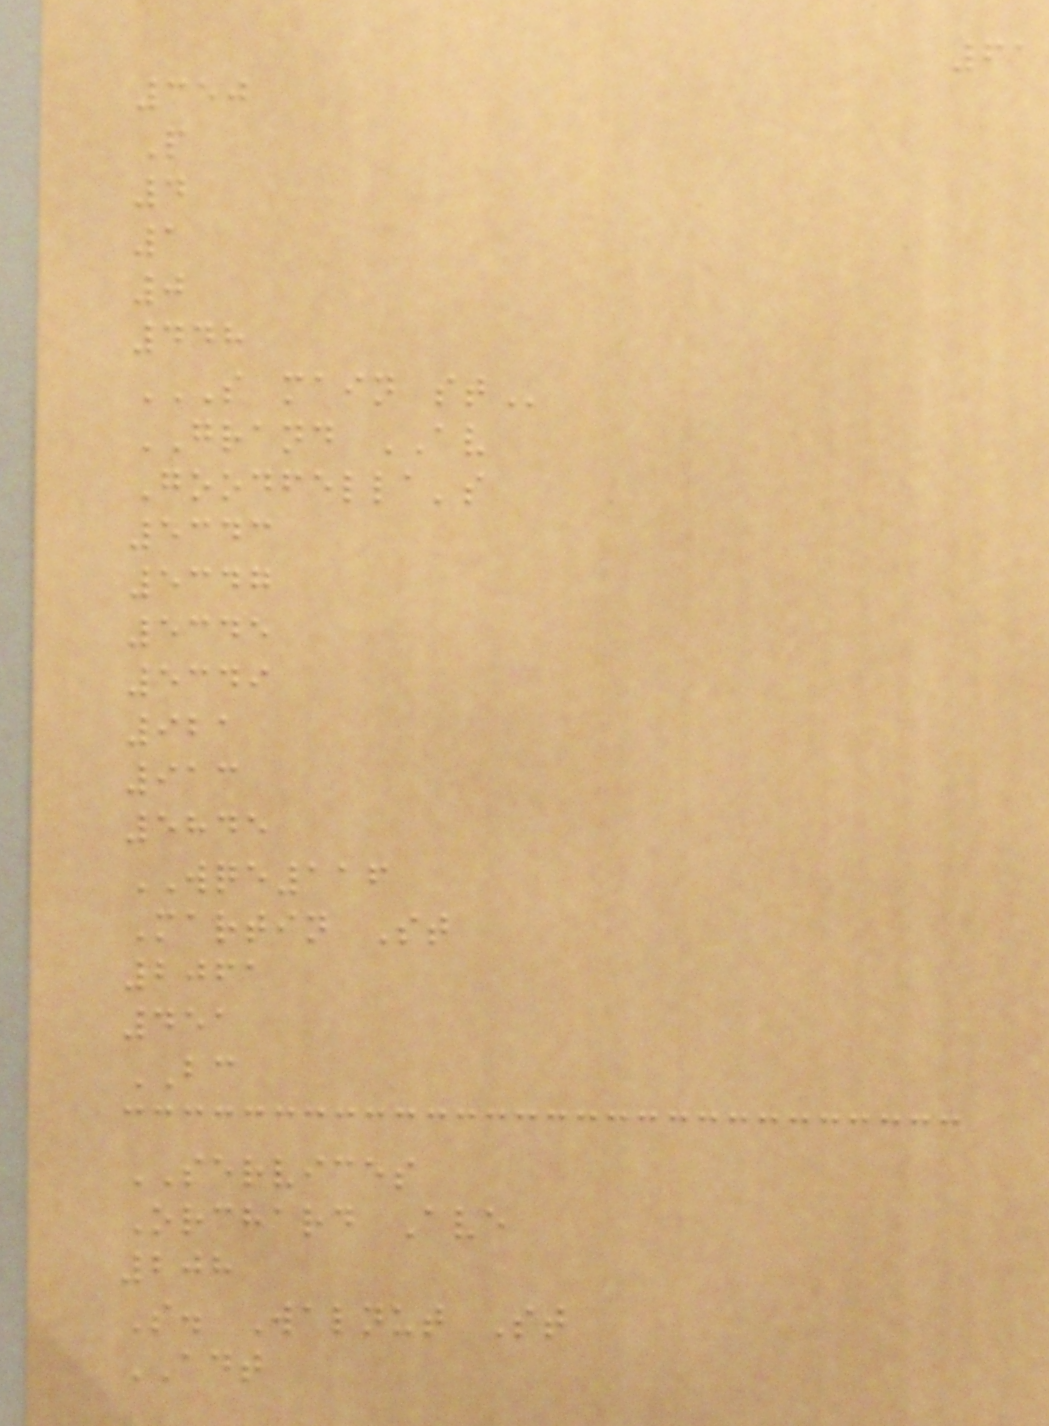61
350
P
4
1
0
448
S MAIN ST
GRAND AV
Goodfella's
5343
5347
5345
5349
921
913
5845
WQE116
Martin St
2061
451
BC
SERVICES
Orchard Ave
208
S. Walnut St
ADT
